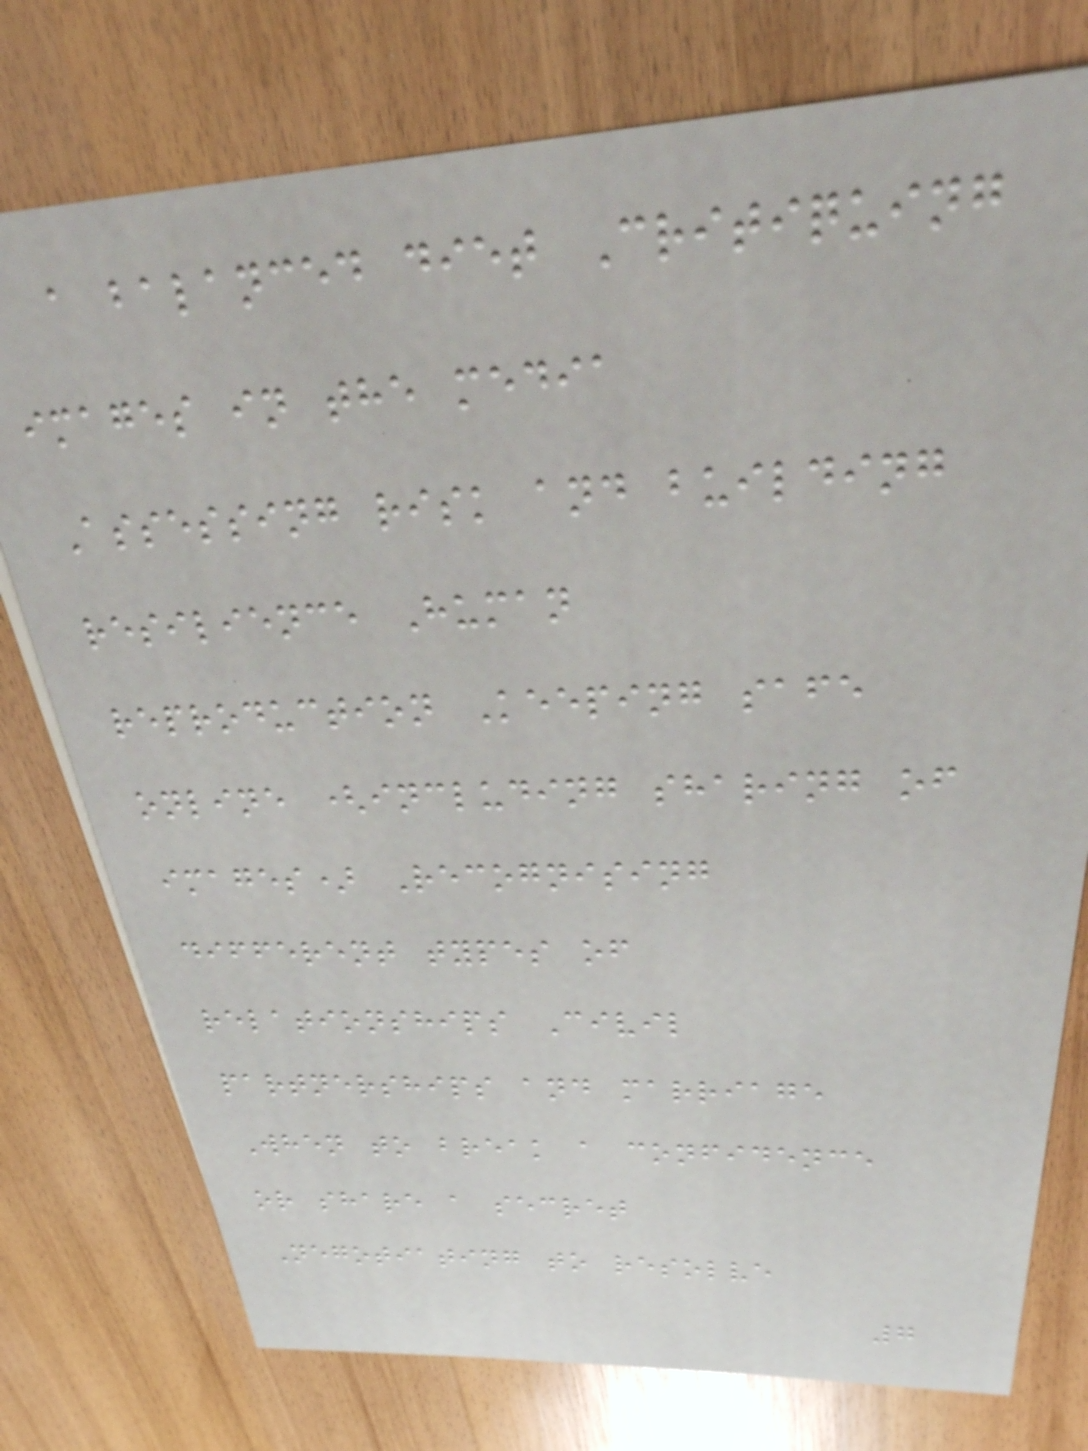a balanced diet Critiquing
images in the media
Assessing risk and building
resilience Human
reproduction Keeping safe
online (including sharing of
images) Recognising
different types of
relationships Civil
partnerships and marriage
When to break a confidence
or share a secret
Negotiating to resolve
7
